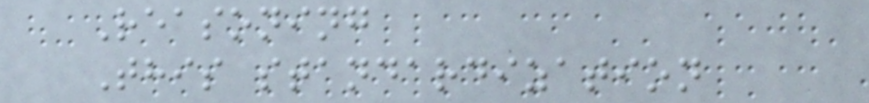Reasoning
This standardization
